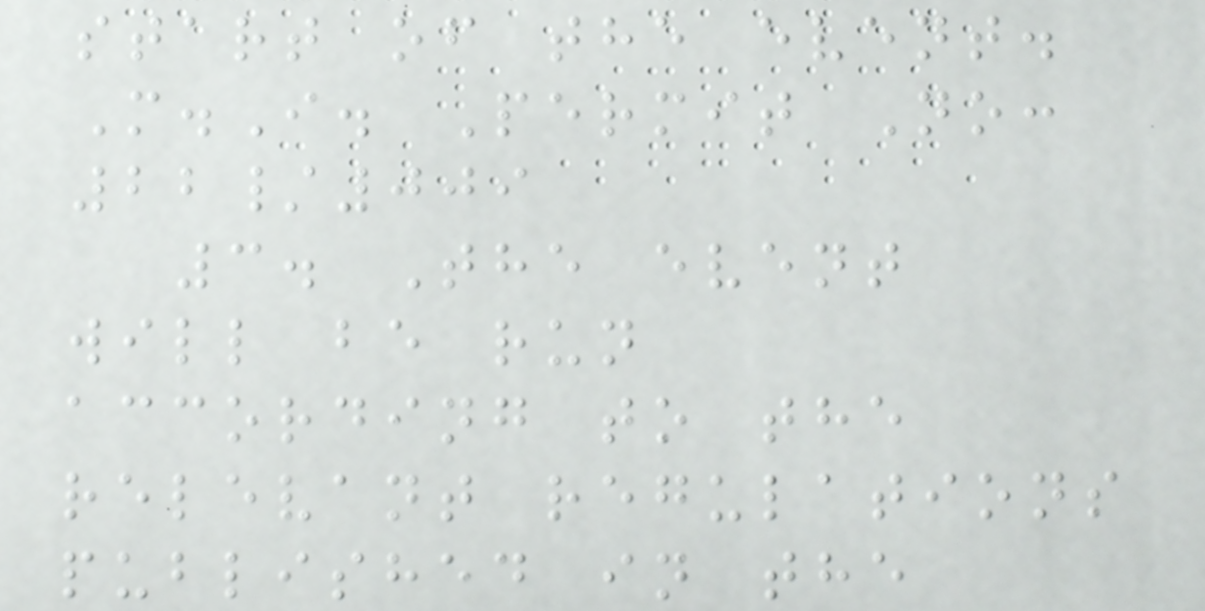start of the event.
M.I. Permit No:
22/009
3. The event
will be run
according to the
relevant regulations
published in the
